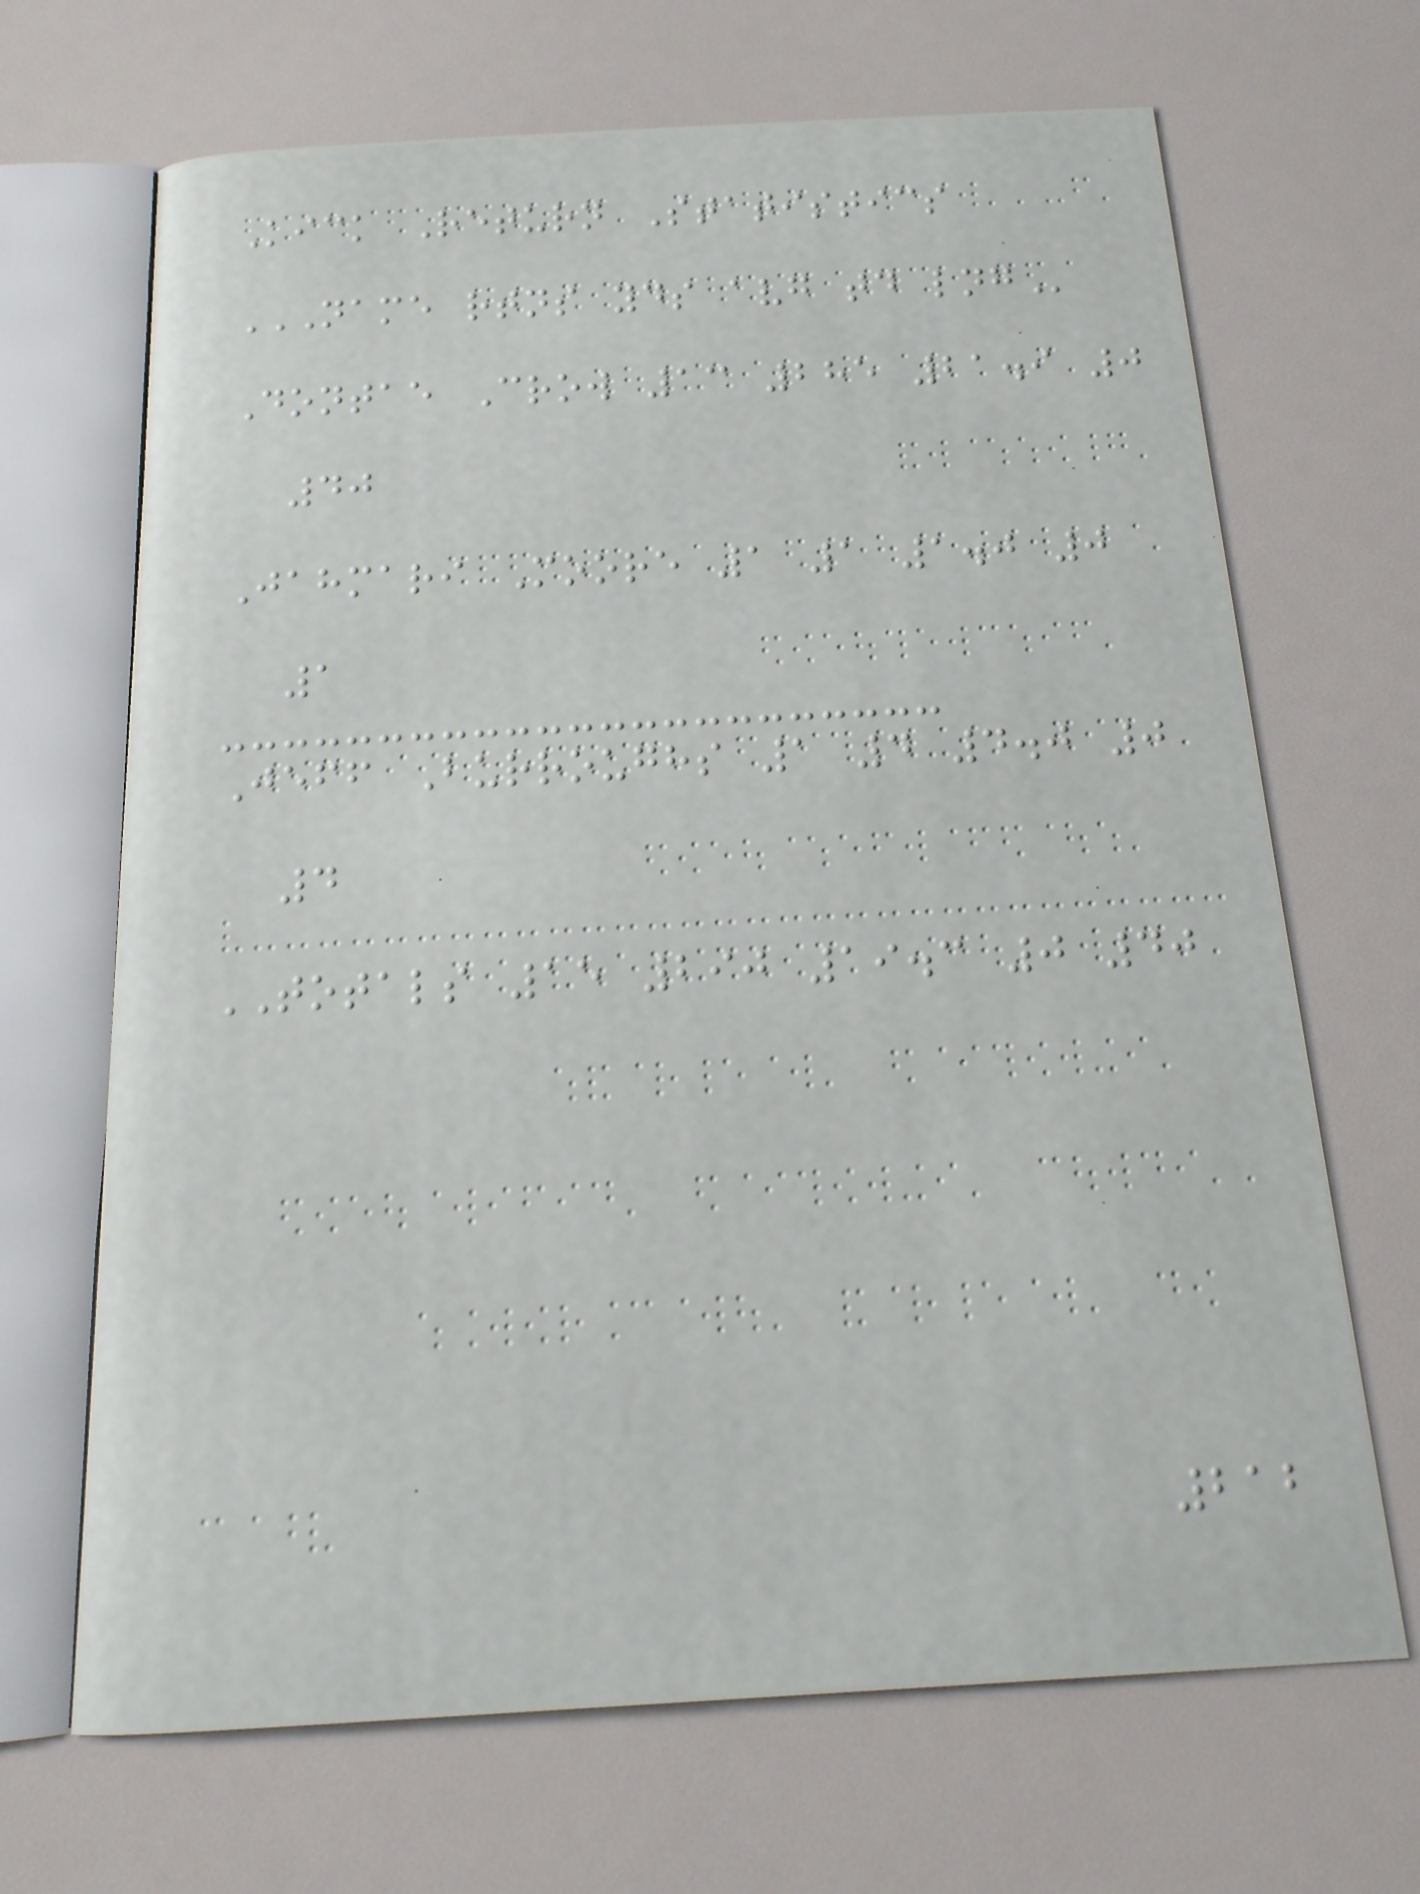Kick Return Statistics
NAME RTNS YDS AVG TD LNG
Dontae Crow 13 285 21.9 0
40
Jahmari Moore 1 1 1.0 0
1
Jeff Burroughs 1 4 4.0 0
4
TOTALS 15 290 19.3 0 40
212
